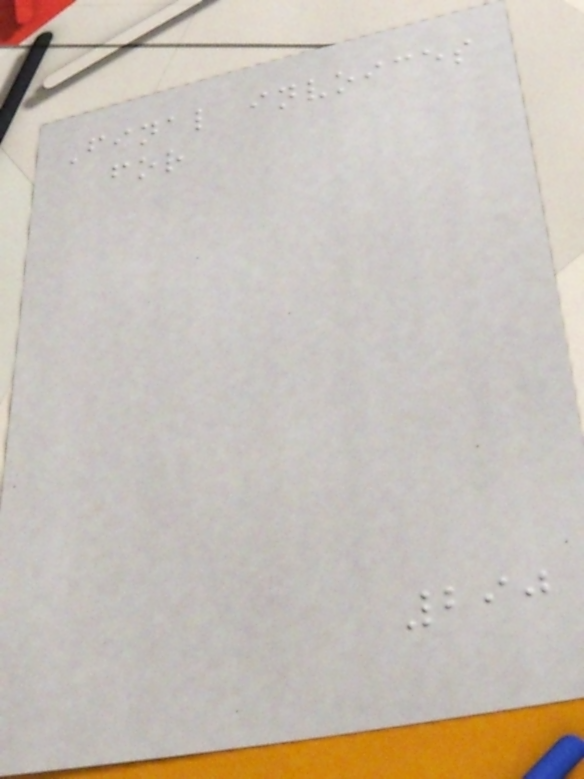Final invoices
for
290
